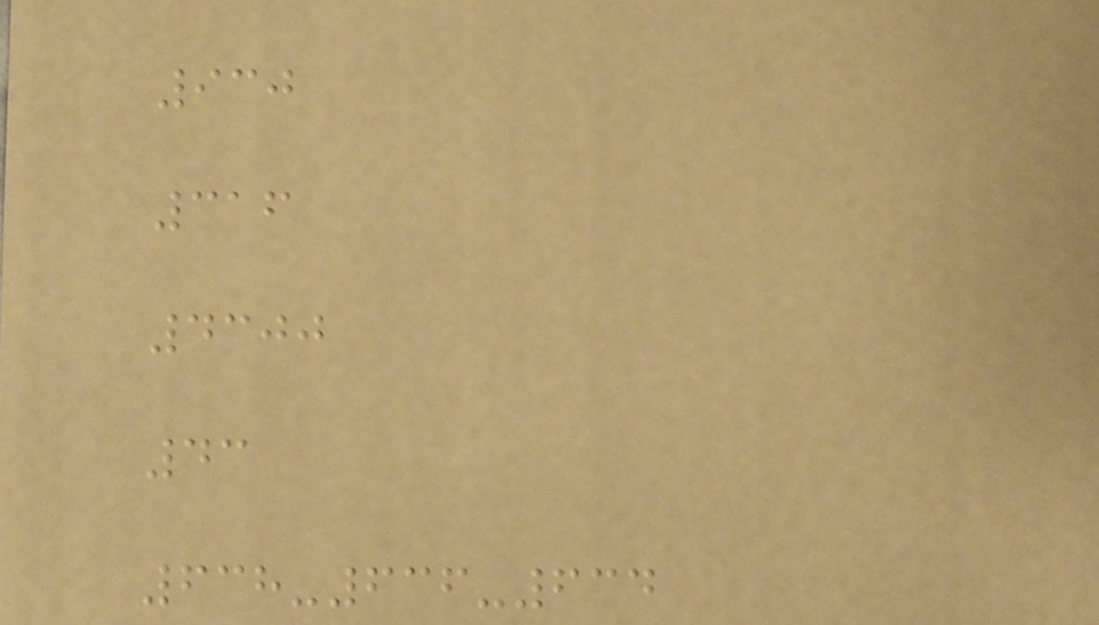930
316
4300
43
638-636-634
